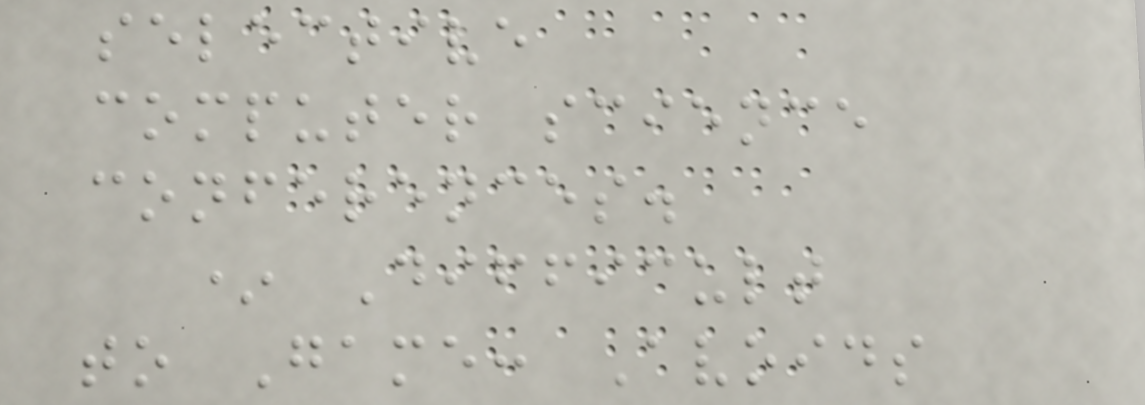selective
computer science
conferences.
* Difficult
to Game: Avoids
